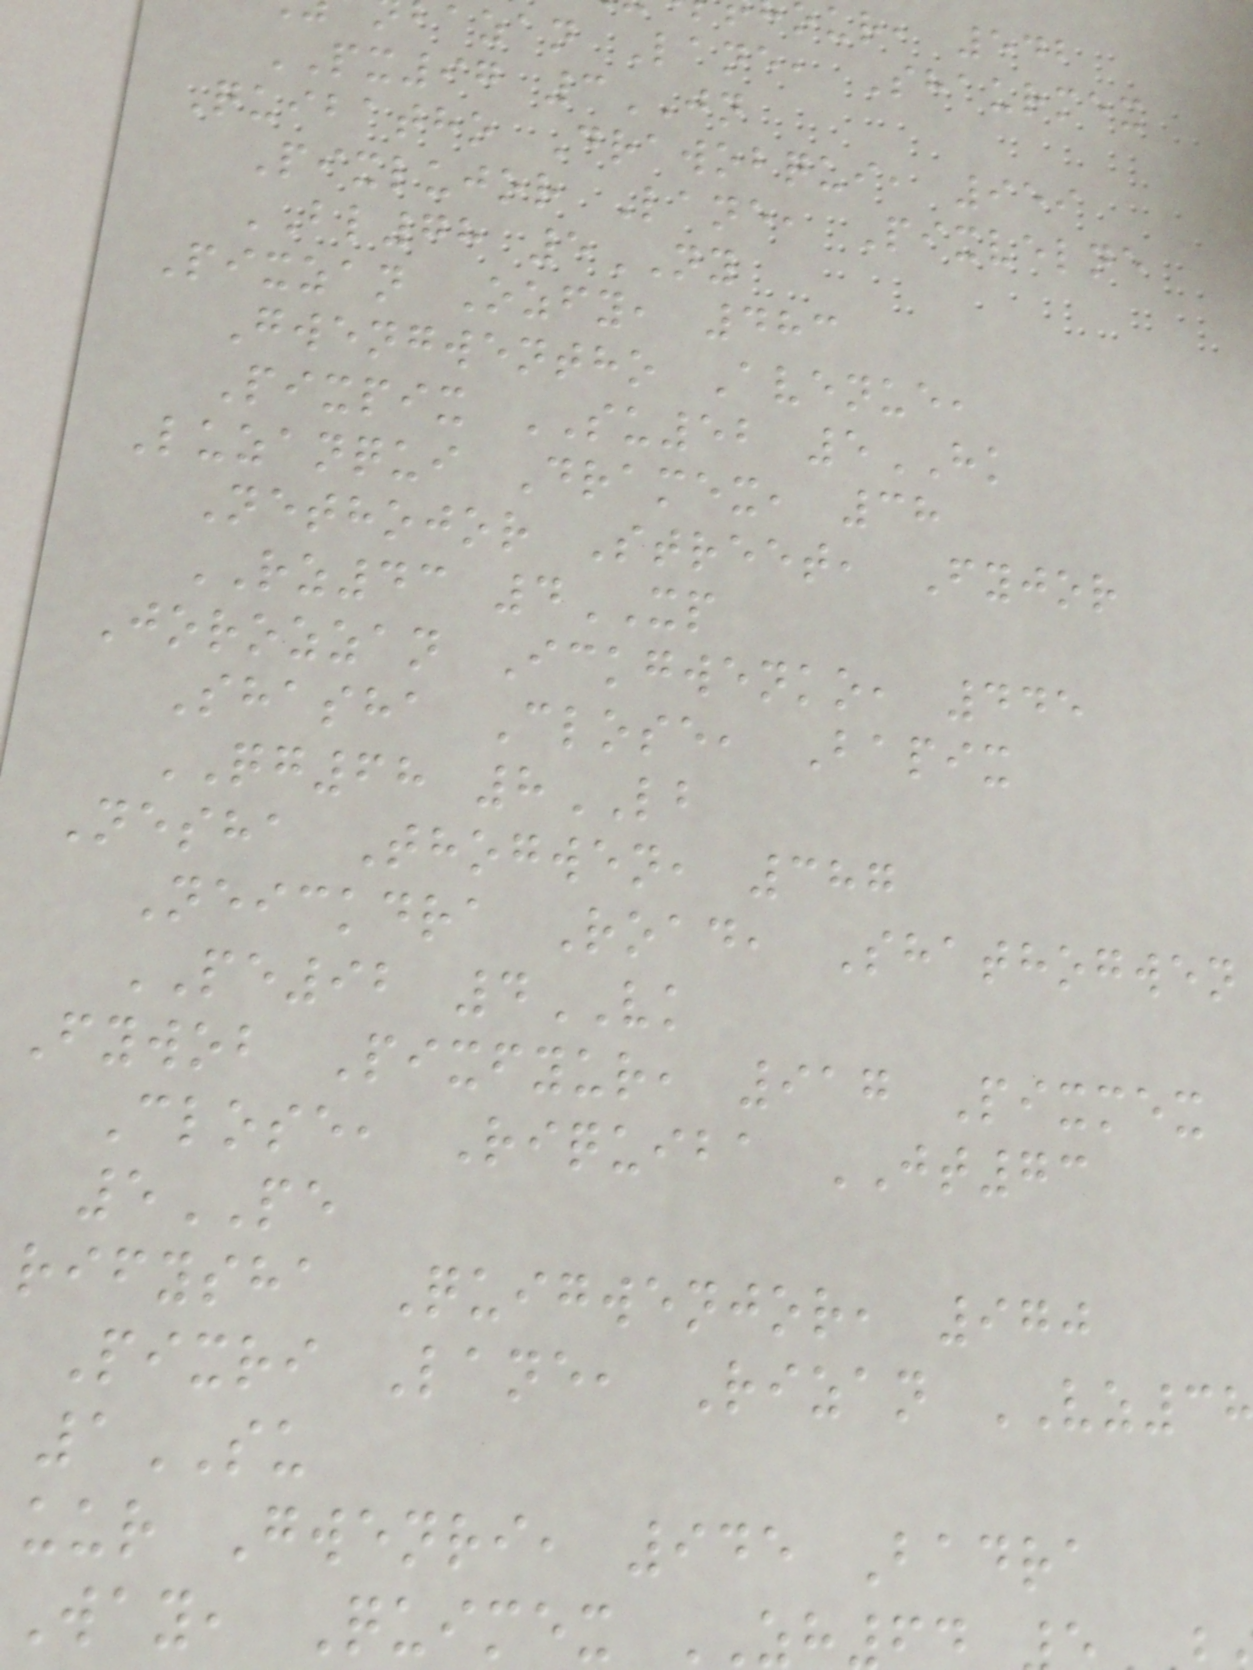our, 542
azan Lane, Shaurmex
PX97 3JN
Quibatho Drawobqui, 959
Pixlujor Lane, Pixvelne
BL78 5NY
Pixzan Ozfy, 483
Gwengwentho Avenue,
Pixpix SU52 5HK
Luzanqui Dramex, 38
Nethojor Street, Fyjor
RZ43 4XP
Jorozzan Ickgwenko, 445
Shasha Close, Bapix
QG68 8LB
Nesha Thogwen, 387
Neickdra Road, Shathogwen
PE92 4VK
Fywob Pixfyur, 917 Pixmex
Close, Riquiba JT73
5PE
rifysha Quigwenjor, 970
Pixri Lane, Rizan VZ3
1SU
uur Gwenri, 945 Badra
Way, Quimex ZH
